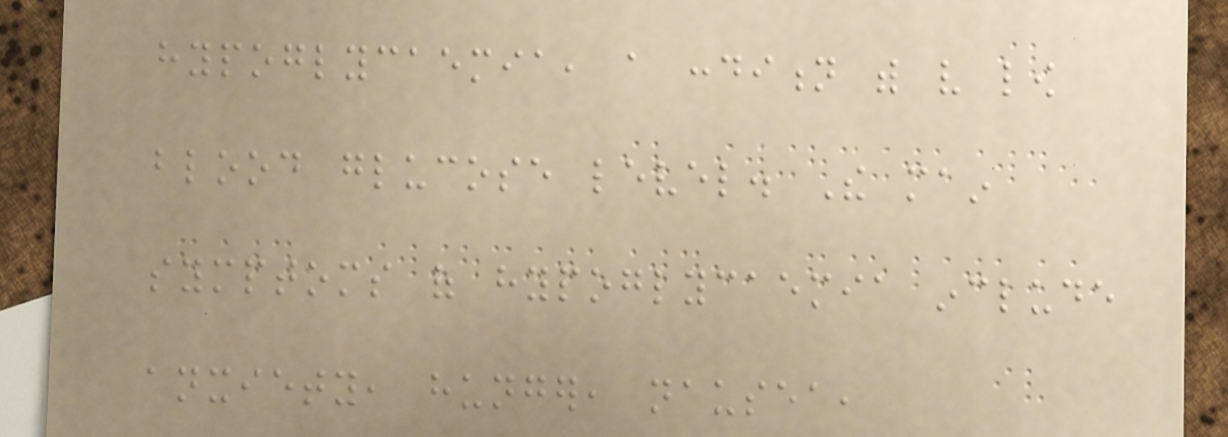hypoglycaemia, a condition with very low
blood glucose level. The main
symptoms of hypoglycaemia include
anxiety, hunger, nausea,
